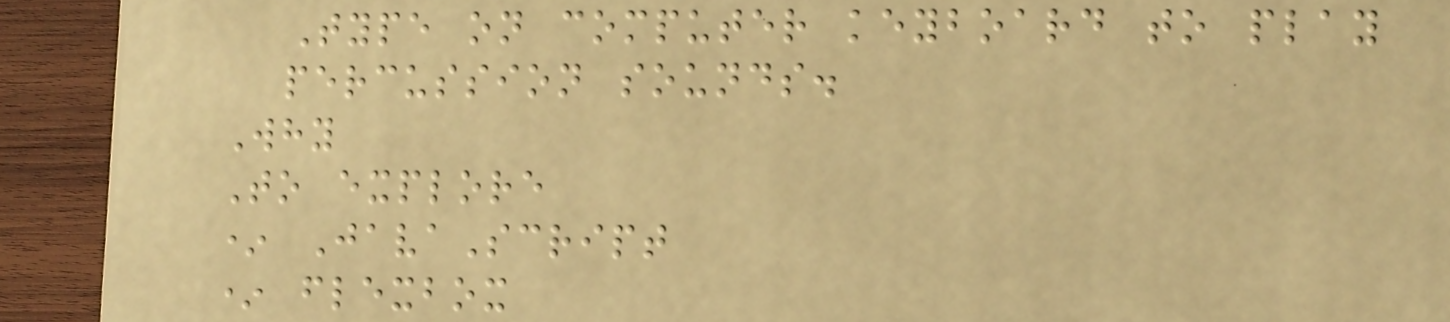Type on computer keyboard to play
percussion sounds.
Why
To explore
* JavaScript
* flexbox
